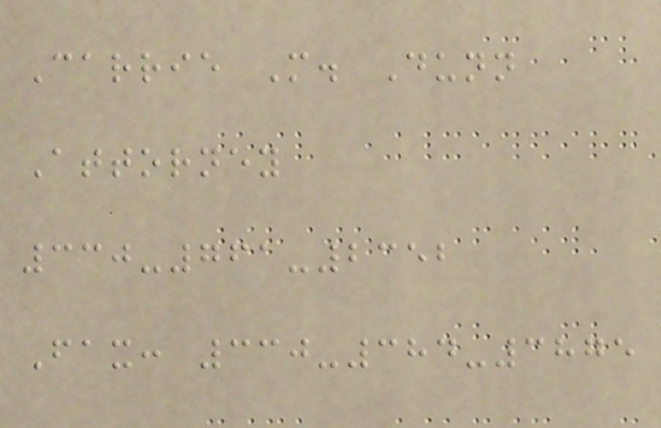Carrie M. Dunn
Attorney
330-761-2352
Fax: 330-384-3875
